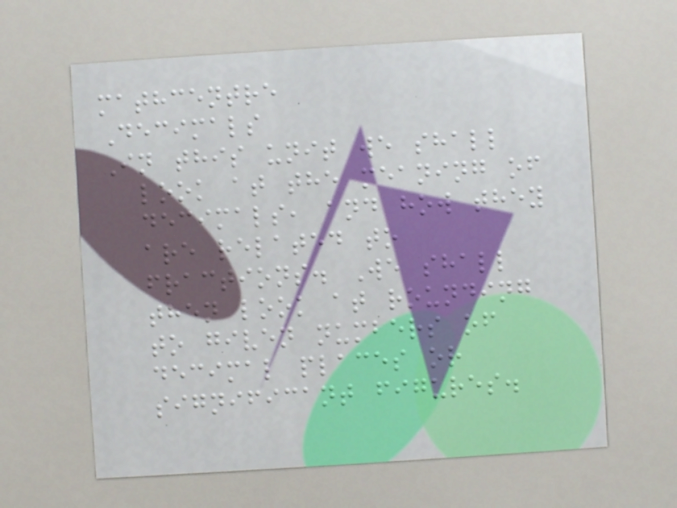mathcentre
Decimals
In this unit we shall
look at the meaning of
decimals, and how they
are related to
fractions. We shall
then look at rounding
to given numbers of
decimal places or
significant figures.
